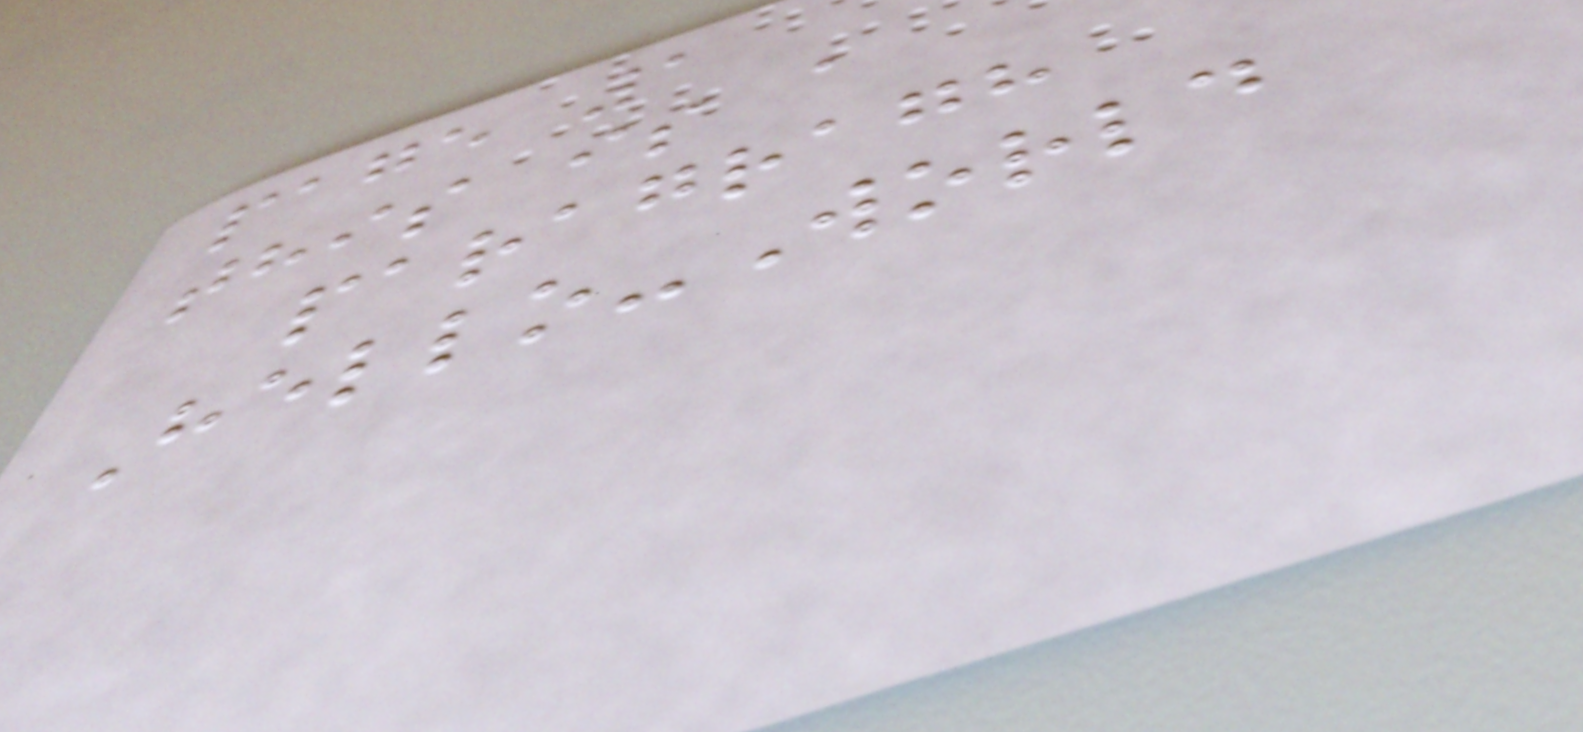page 1
this is a
paragragh
Hello-World
